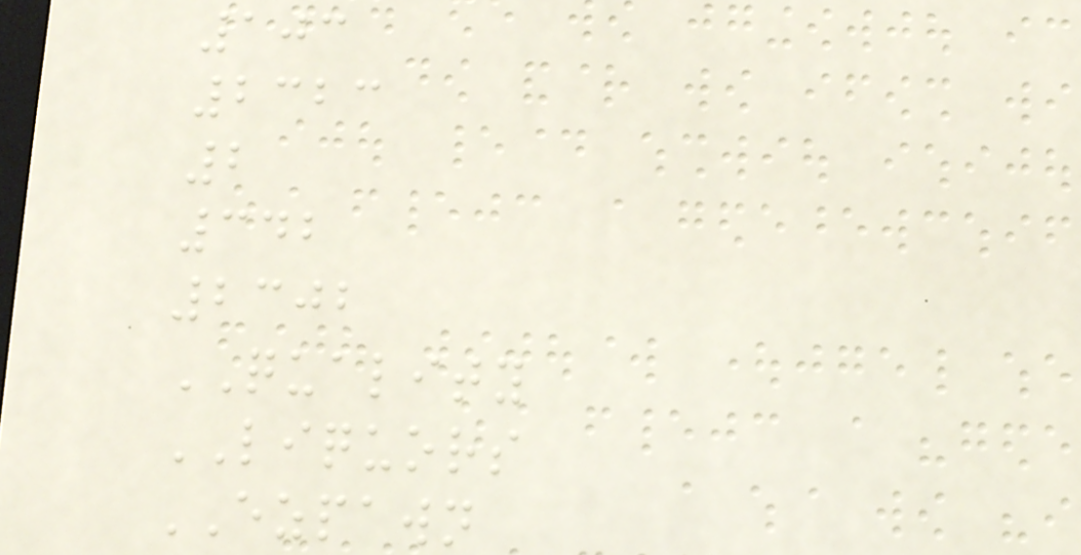103
2323
2
342
2302
QUALITY
LIQUORS
EZPAWN
